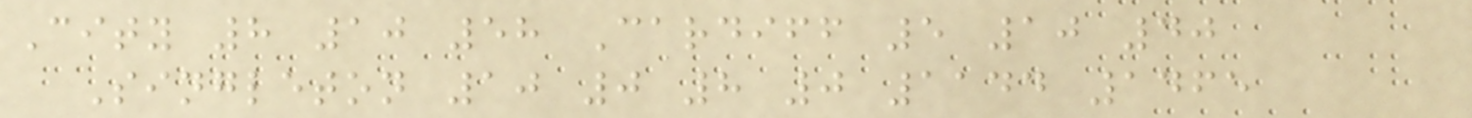City 8 10 58 Cardiff 5 10 40
Singleton 10 0 8 0 1144 1465
